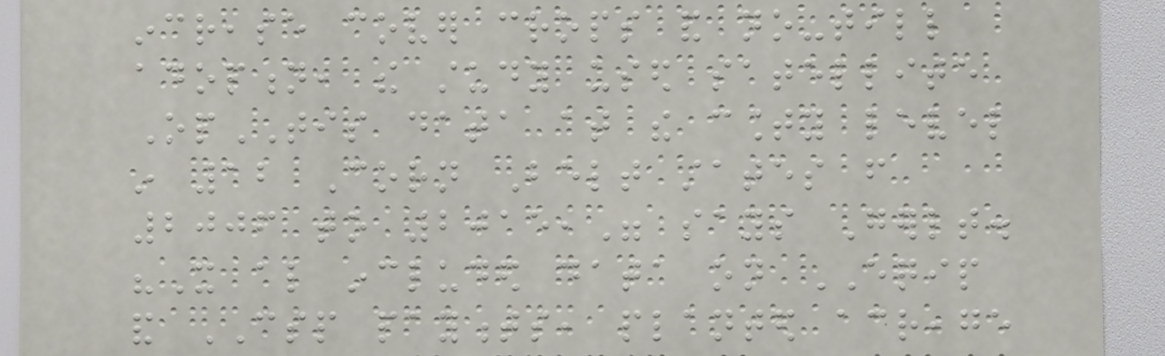increase cover crops and no-till
adoption, the study used satellite
OpTIS data at the county level
in 12 Corn Belt states from
2006 to 2015," says Gerlt.
"It also included data on EQIP
and CSP payments, planted acreage
